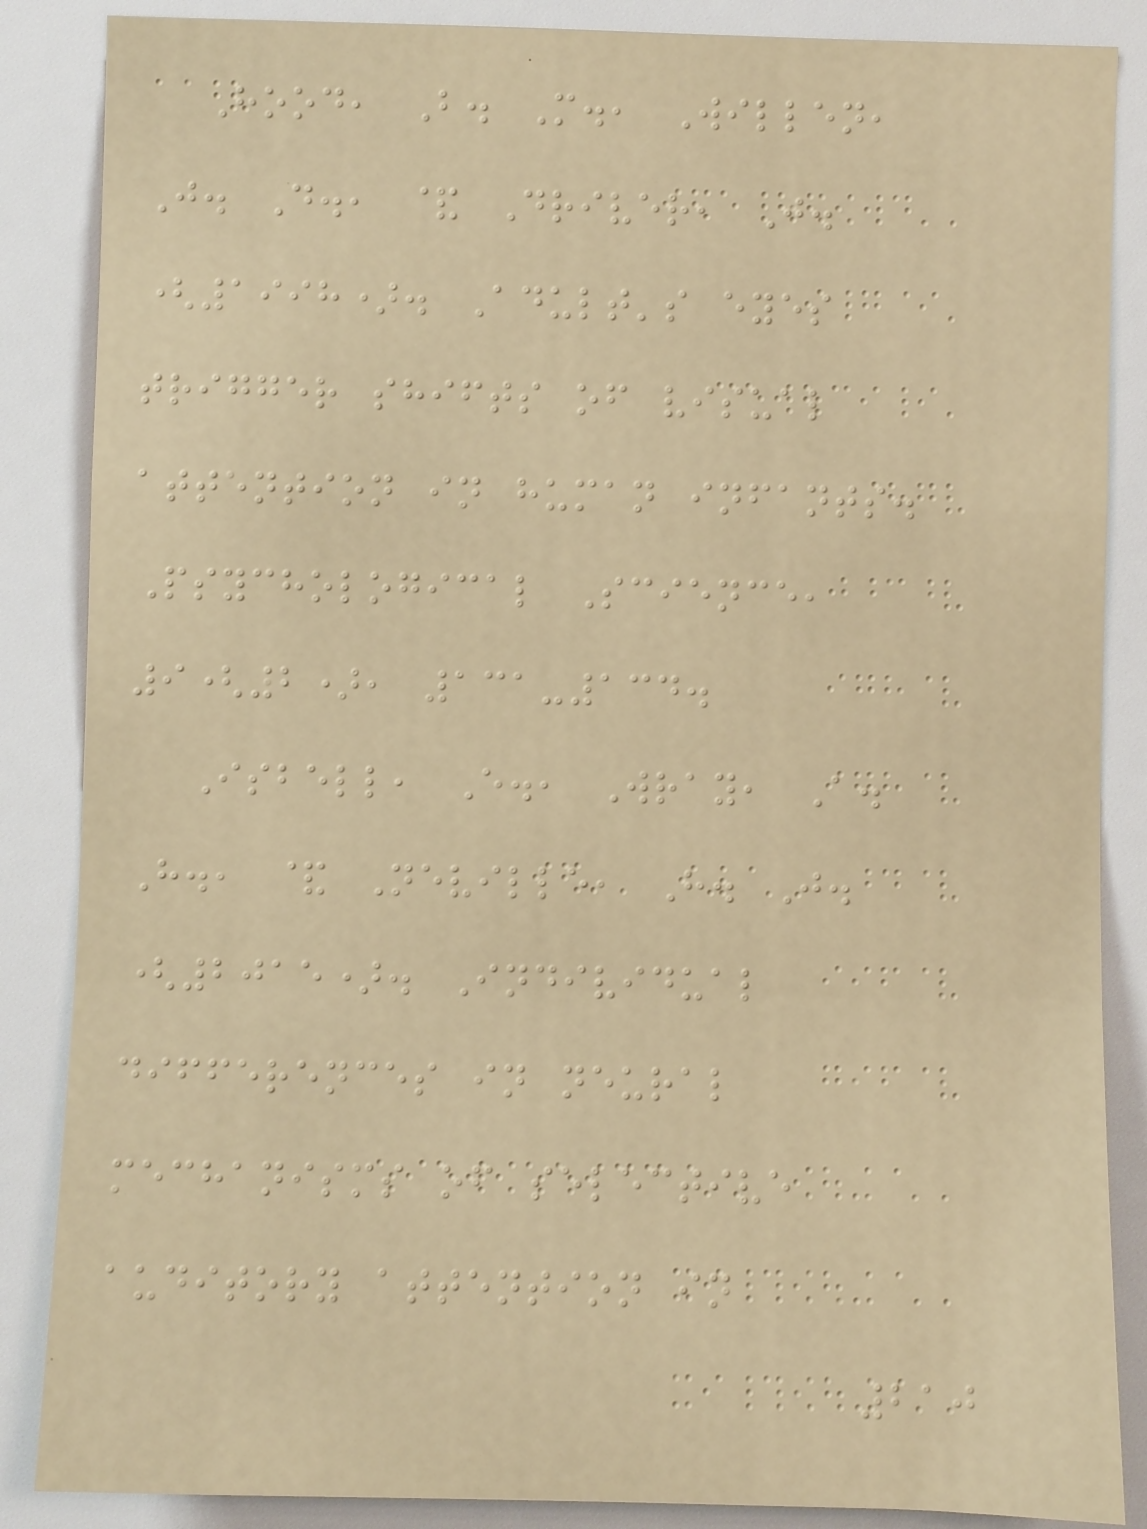Hood, B. M., Willen,
J. D., & Driver, J.
(1998). Adult's eyes
trigger shifts of visual
attention in human infants.
Psychological Science,
9(2), 131-134.
Isbell, E., Wray, A.
H., & Neville, H. J.
(2015). Individual
differences in neural
mechanisms of selective
auditory attention in
210
